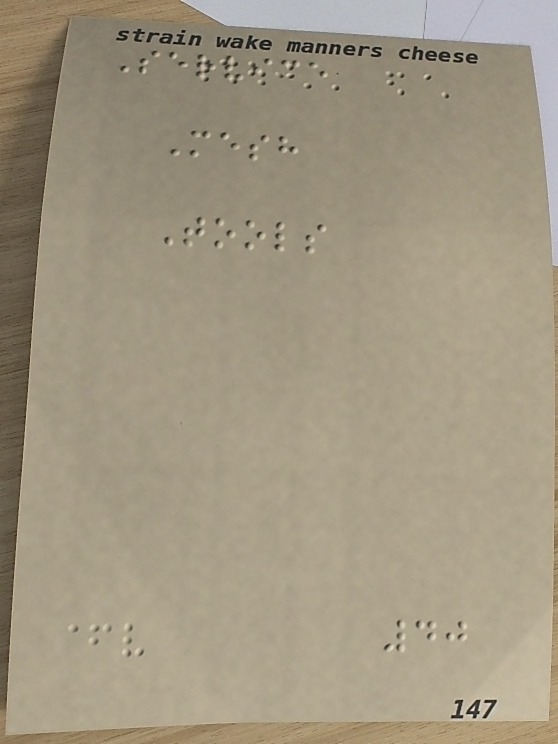Service
Mesh
Tools
40
